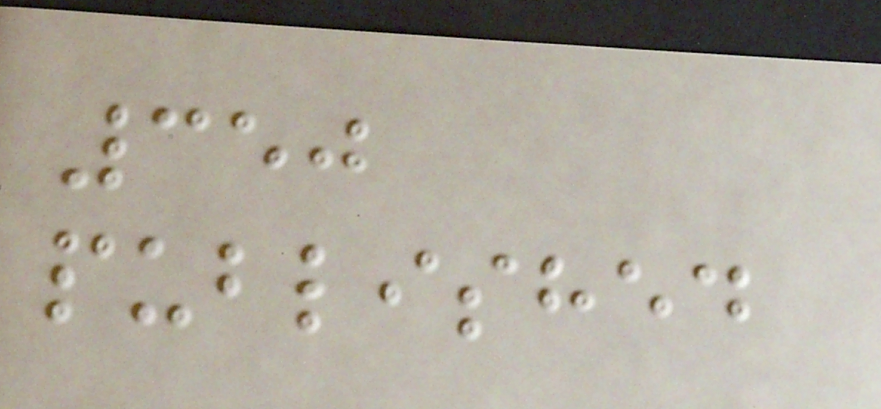350
published
